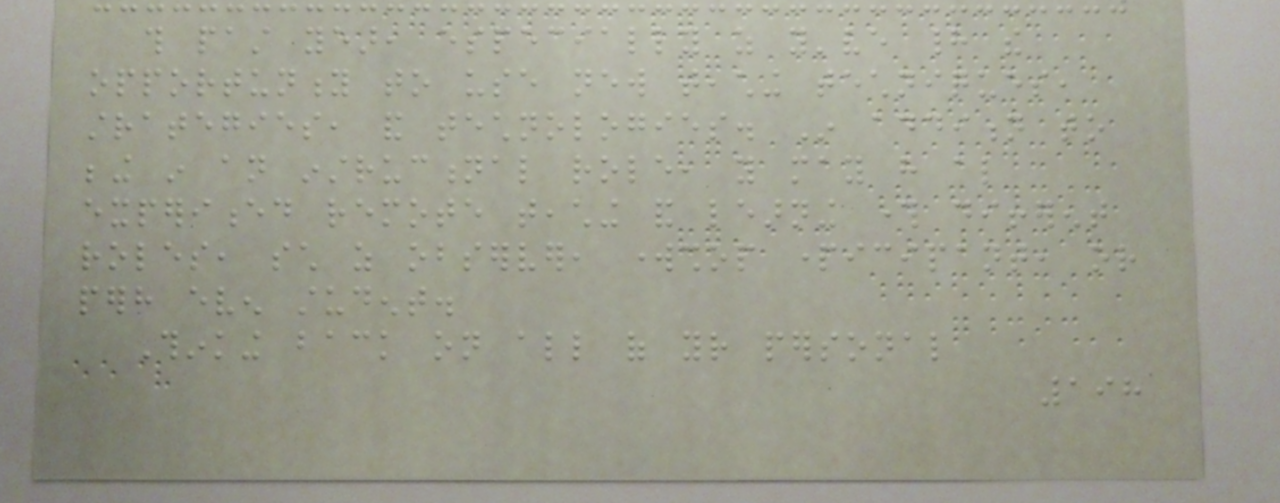this past year, especially as you've had the
opportunity to use new teaching techniques,
strategies, and technologies. In addition to
being in an instructional role, you may have also
experienced remote teaching and learning through different
roles, such as observer, workshop participant, or
perhaps even student.
Thinking back on all of your personal
198
